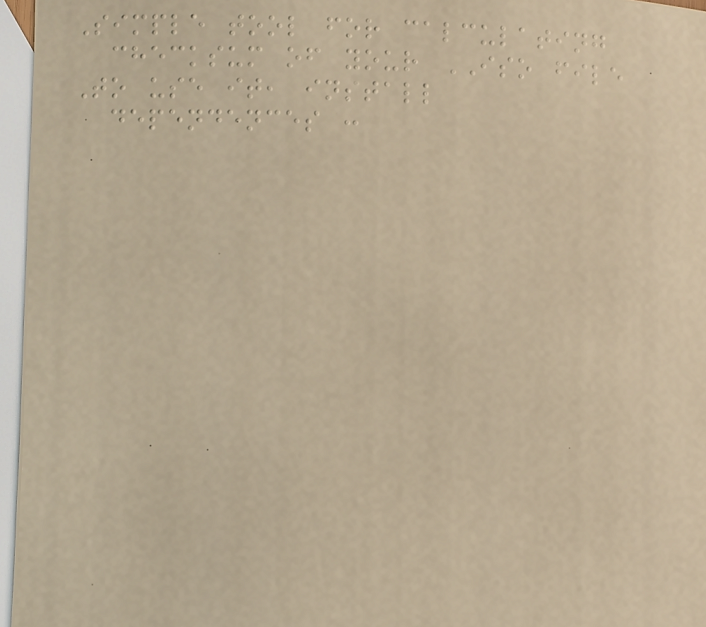Simple tool for calculating
checksum of your ISO file
To use it, install
dependences :
